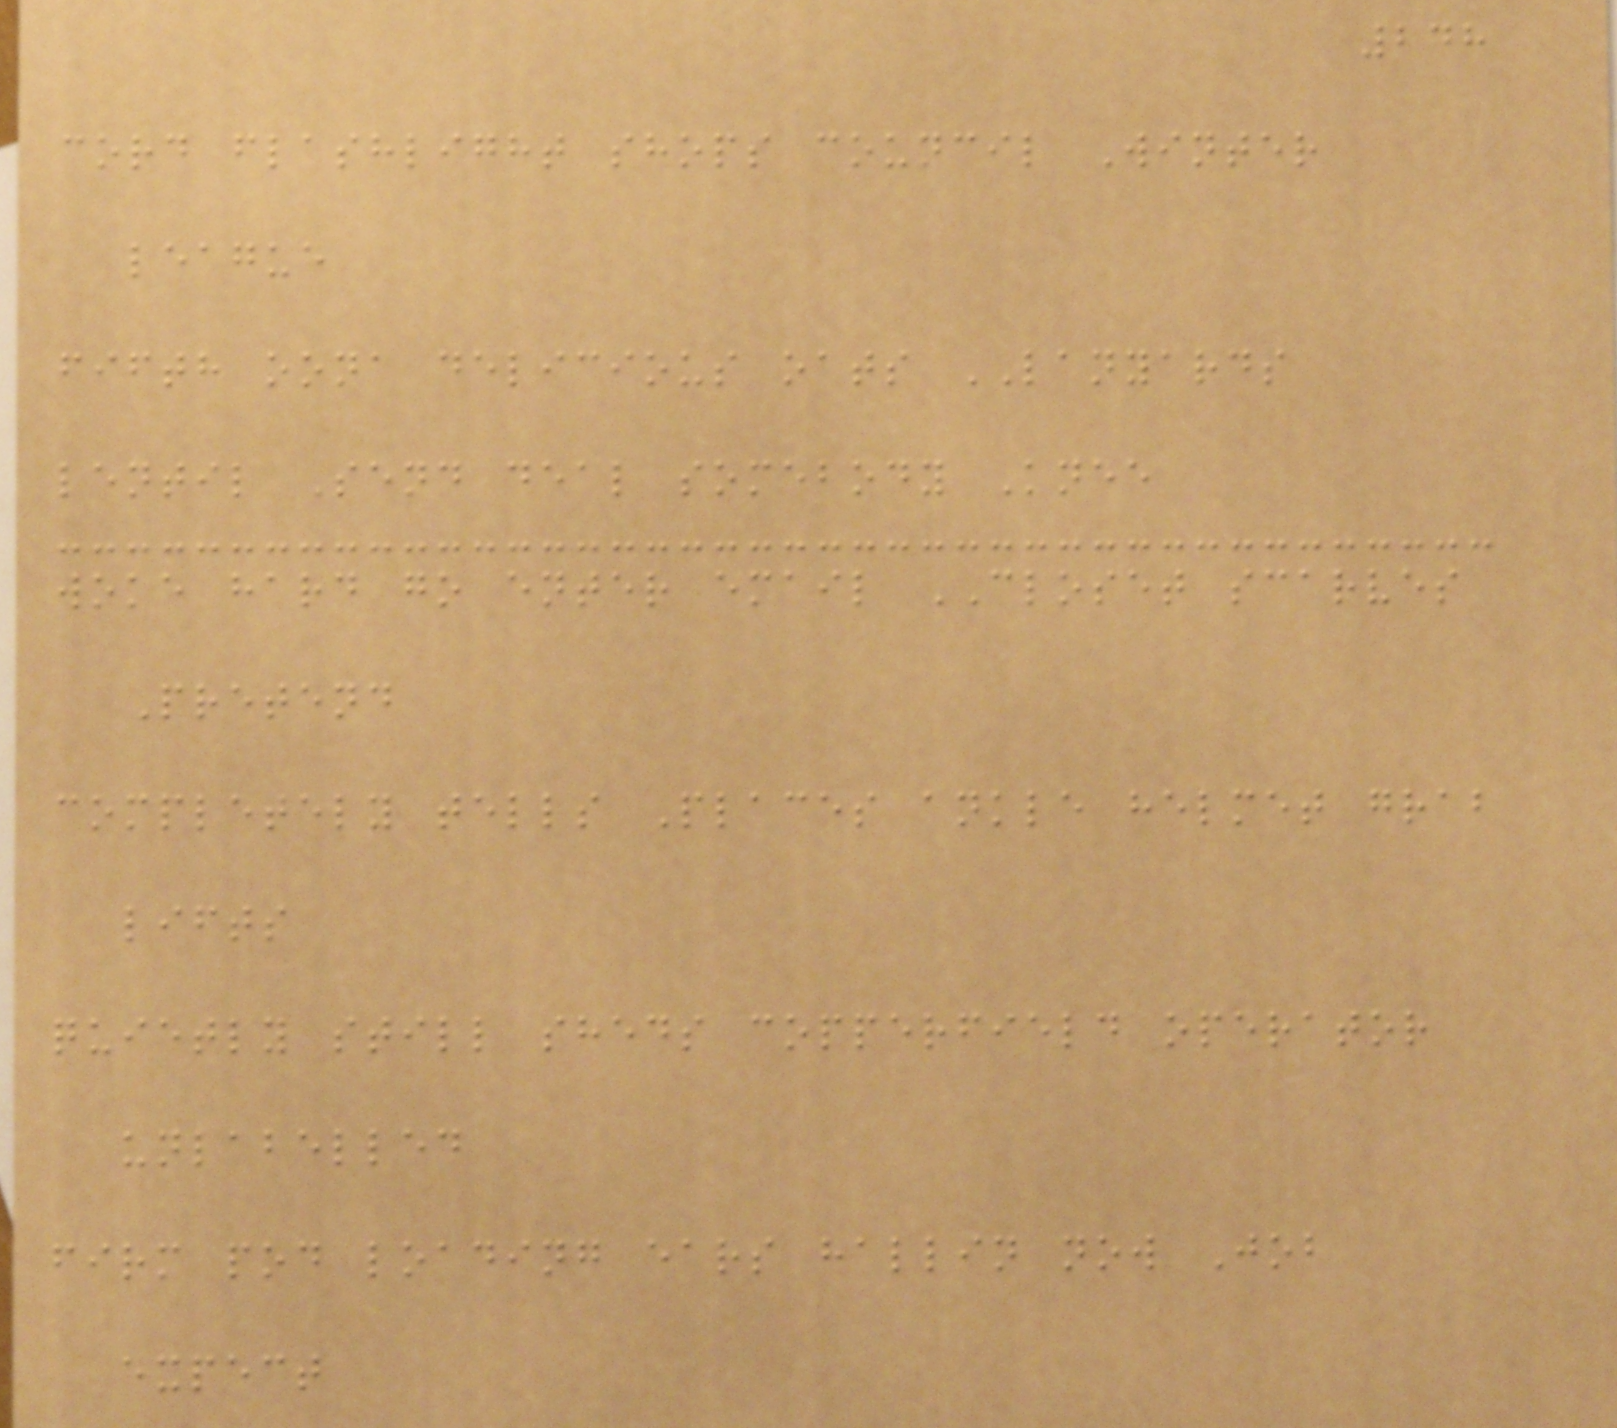248
cord flashlight shops council Winter
league
fifth oona delicious oats LANYARDS
lentil Send deal somebody Knee
woke hard go enter email CLOSET scarves
Pretend
completely tells Places ankle helmet grab
lifts
quietly still sheds copperfield operator
unlabelled
firm pod loading ears hallin now Job
expect
